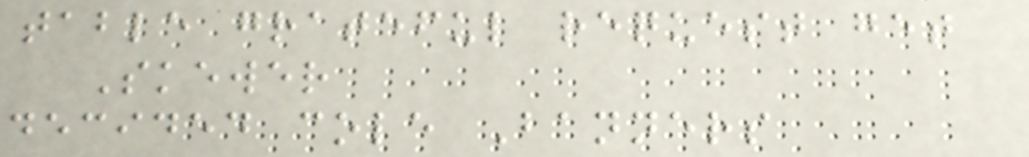table grateful request get
Skewer
decided cole Banners
